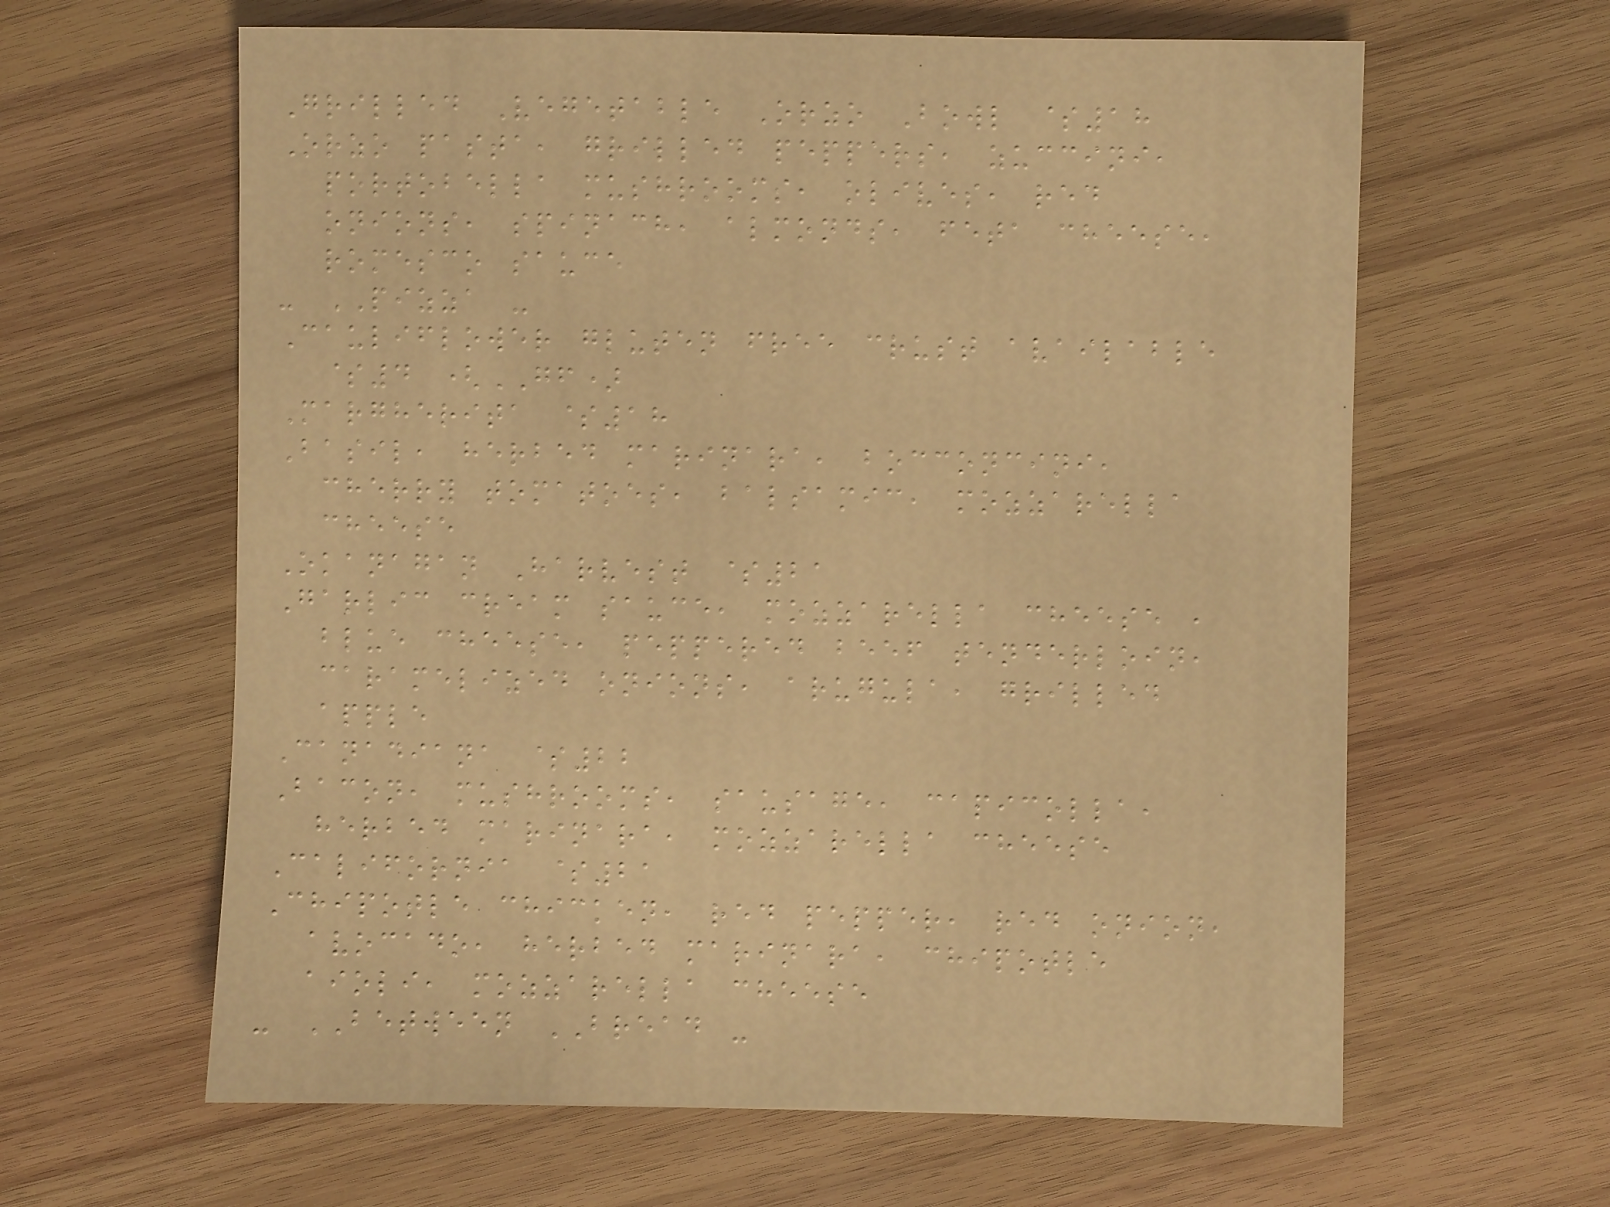Grilled Vegetable Orzo Bowl $18
Orzo pasta, grilled peppers, zuccini,
portobella mushrooms, olives, red
onions, spinach, almonds, feta cheese,
romesco sauce
- PIZZA -
Cauliflower gluten free crust available
$4 (GF)
Margherita $18
Basil, herbed marinara, bocconcini,
cherry tomatoes, balsamic, mozzarella
cheese
Okanagan Harvest $21
Garlic cream sauce, mozzarella cheese ,
blue cheese, peppered beef tenderloin,
caramelized onions, arugula, grilled
apple
Canadiana $22
Bacon, mushrooms, sausage, capicolla,
herbed marinara, mozzarella cheese
California $21
Chipotle chicken, red pepper, red onion,
avocado, herbed marinara, chipotle
aioli, mozzarella cheese
- BETWEEN BREAD -
